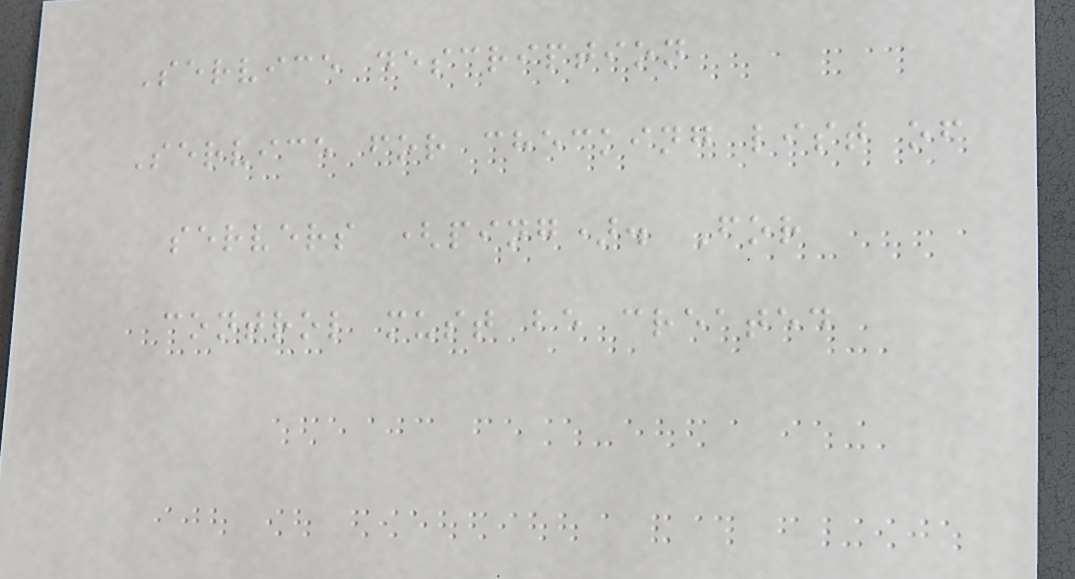Service description
Service for checking list of
servers (ping). For
control must be created
